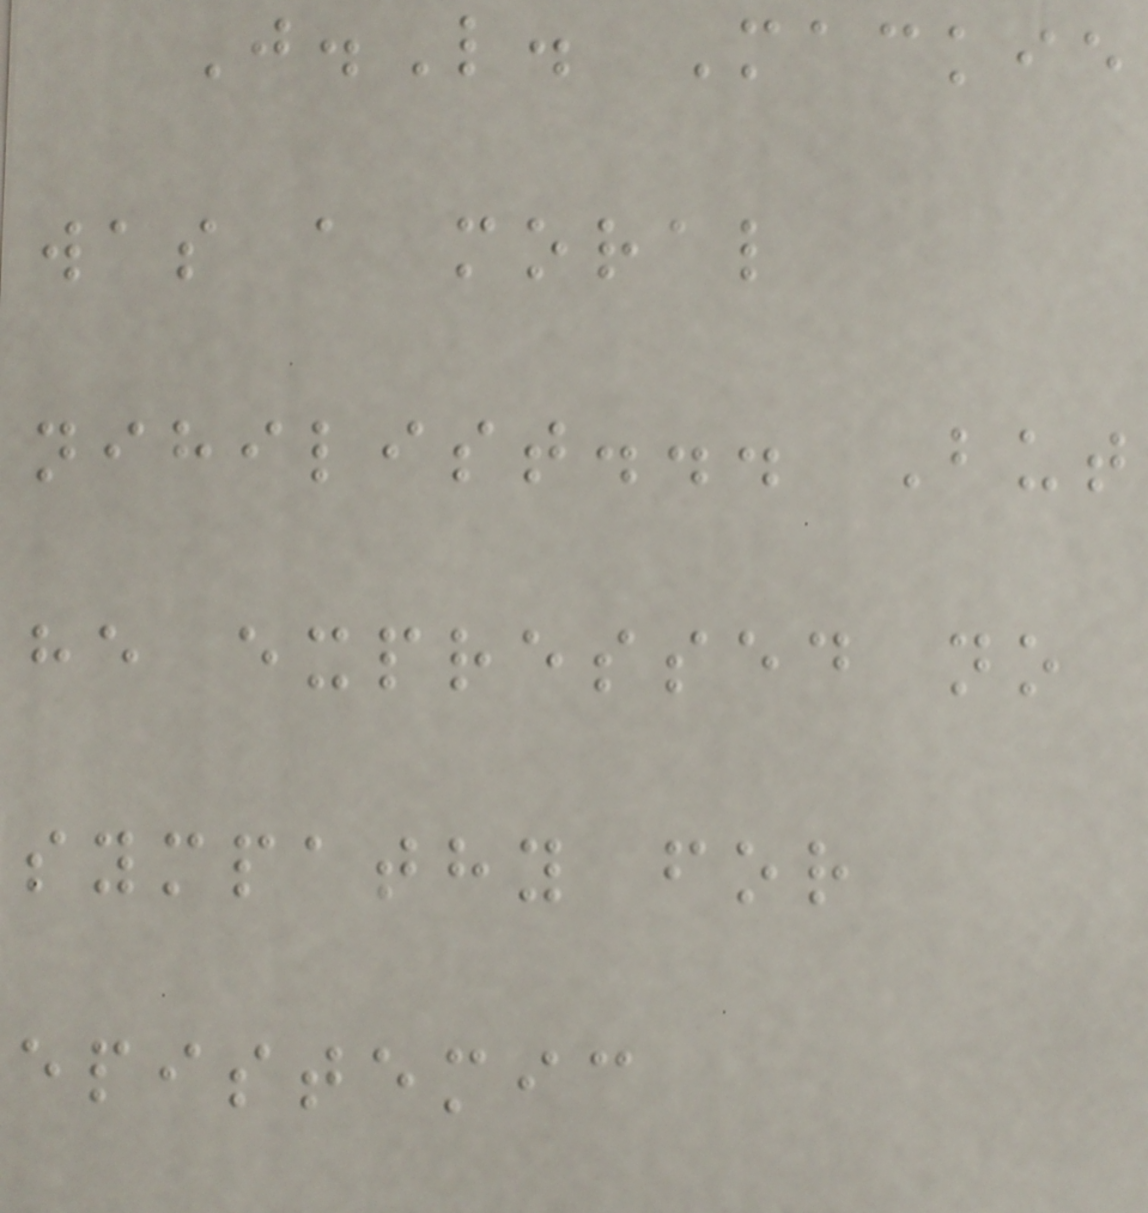J.L. Mackie
was a moral
nihilist... But
he expressed no
sympathy for
epistemic
